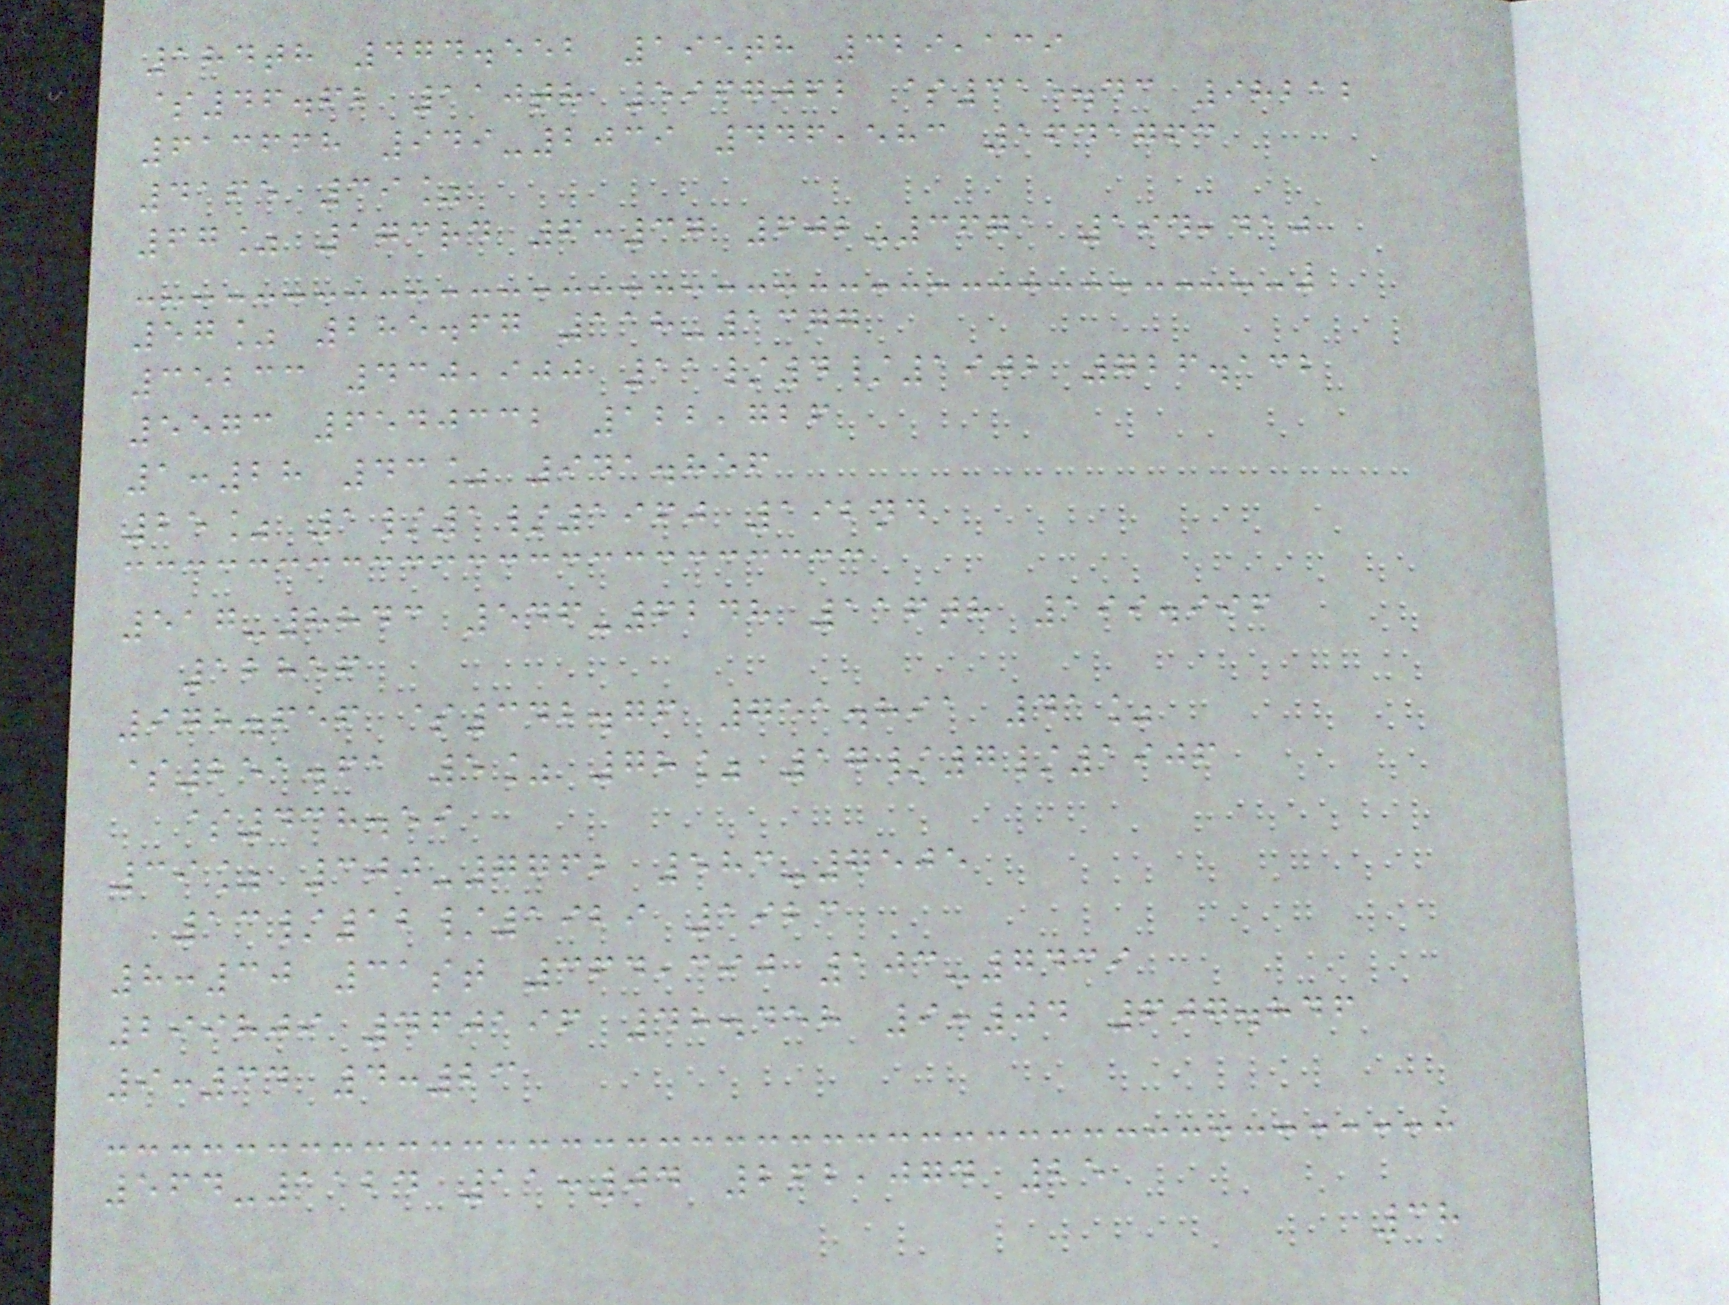184th 474.552 195th 329,139
$46.62 110th 5967062 $315.43 98212
613668 949-2039 446,583 1641763
4165 39%
67% 173rd 6:37 602-3671 194,410
57% 285.67 118-1377
35233 430,900 11/4/1902 726.132
5573 6540332 122,726
1:28 43% 941.856
25% 1/1/1960 192nd
517-8843 546-6248 116th 199.996
12856
978.656 $342.76 751.891 41%
$251.61 5% 78% 17/7/1906
$438.59
39% 300-7762 583-7505
13/12/1929 1923
8:30 31st 364,390 103-7439
299809 460196 48.458 9:04 607.846
9:34 4:23
564-1124 11:04 262,074 25
38
